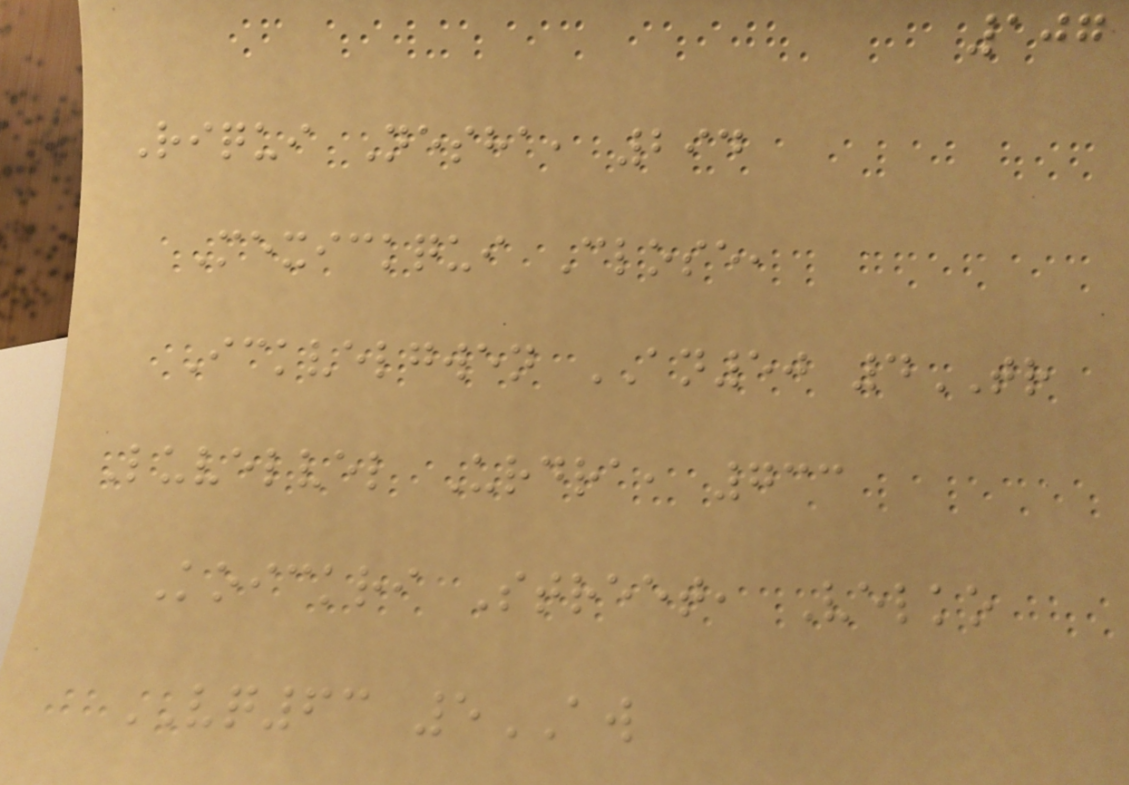107
Riqui Nesha, 294
Mexickqui Close,
Ickvelgwen AN50 4TR
Luvelvel Urdra, 733
Koickri Street, Velko
VQ63 5AW
